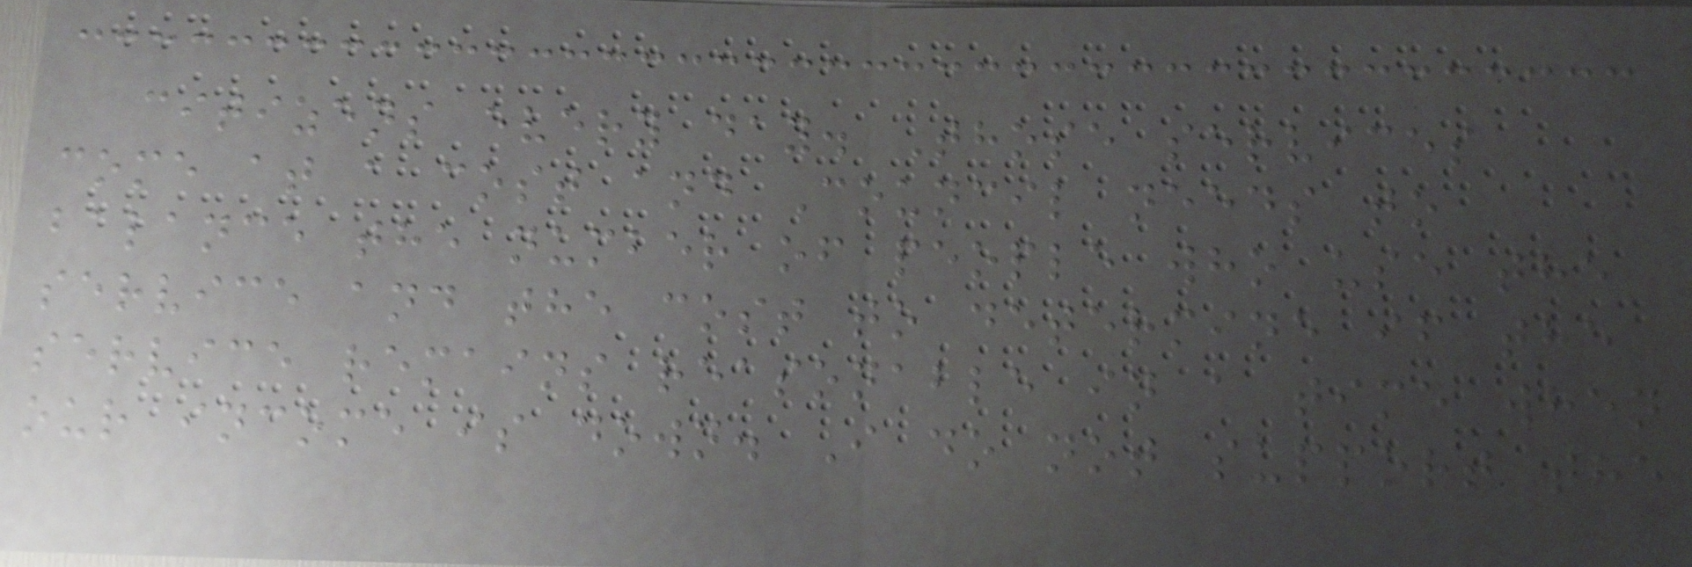citizens every day. Those services
come at a cost and Council needs to
balance the number of people who use the
service and the cost to determine if the
service remains reasonable in a time when
our income is down. I do not support the
